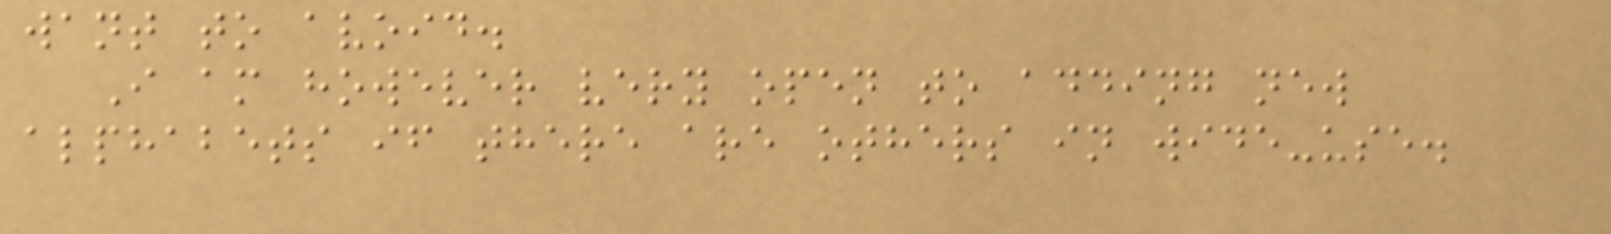want to avoid.
I am however very open to adding new
alphabets if there are others in wide-use.
